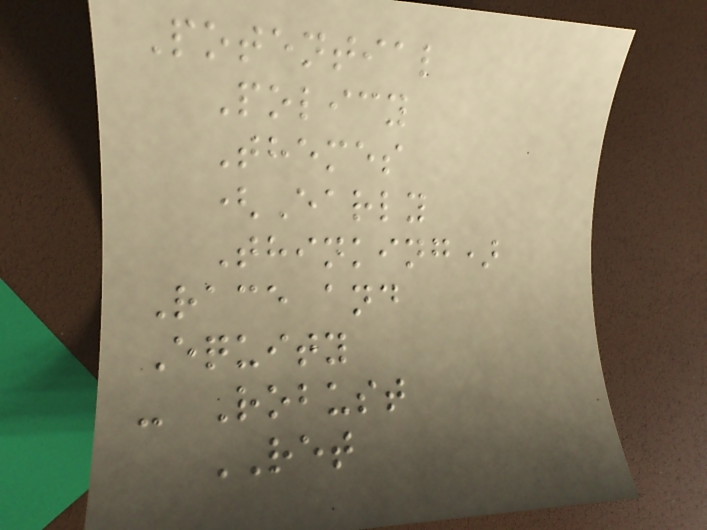Potential
Policy
Themes
(Early
Thinking)
Race and
Equity
- Robust
RET
